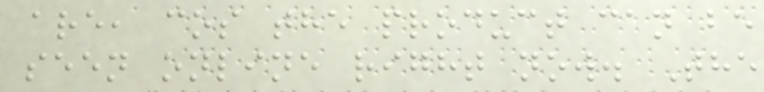are, cos the product can be
seen online right now. The
